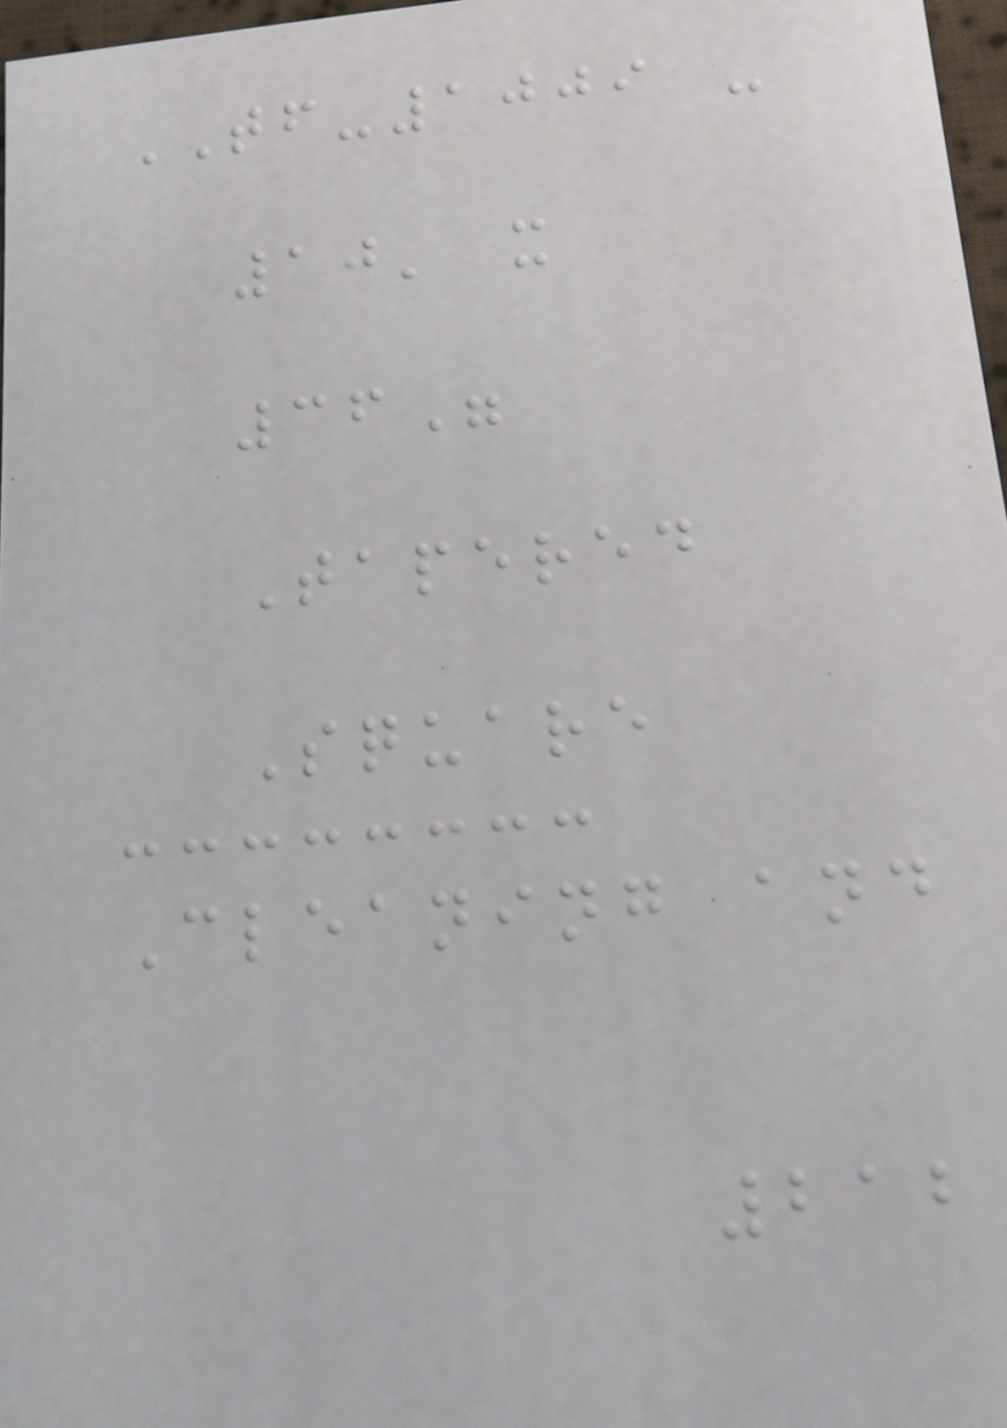TF-1009 -
10' x
36"
Tapered
Square
Cleaning and
212
